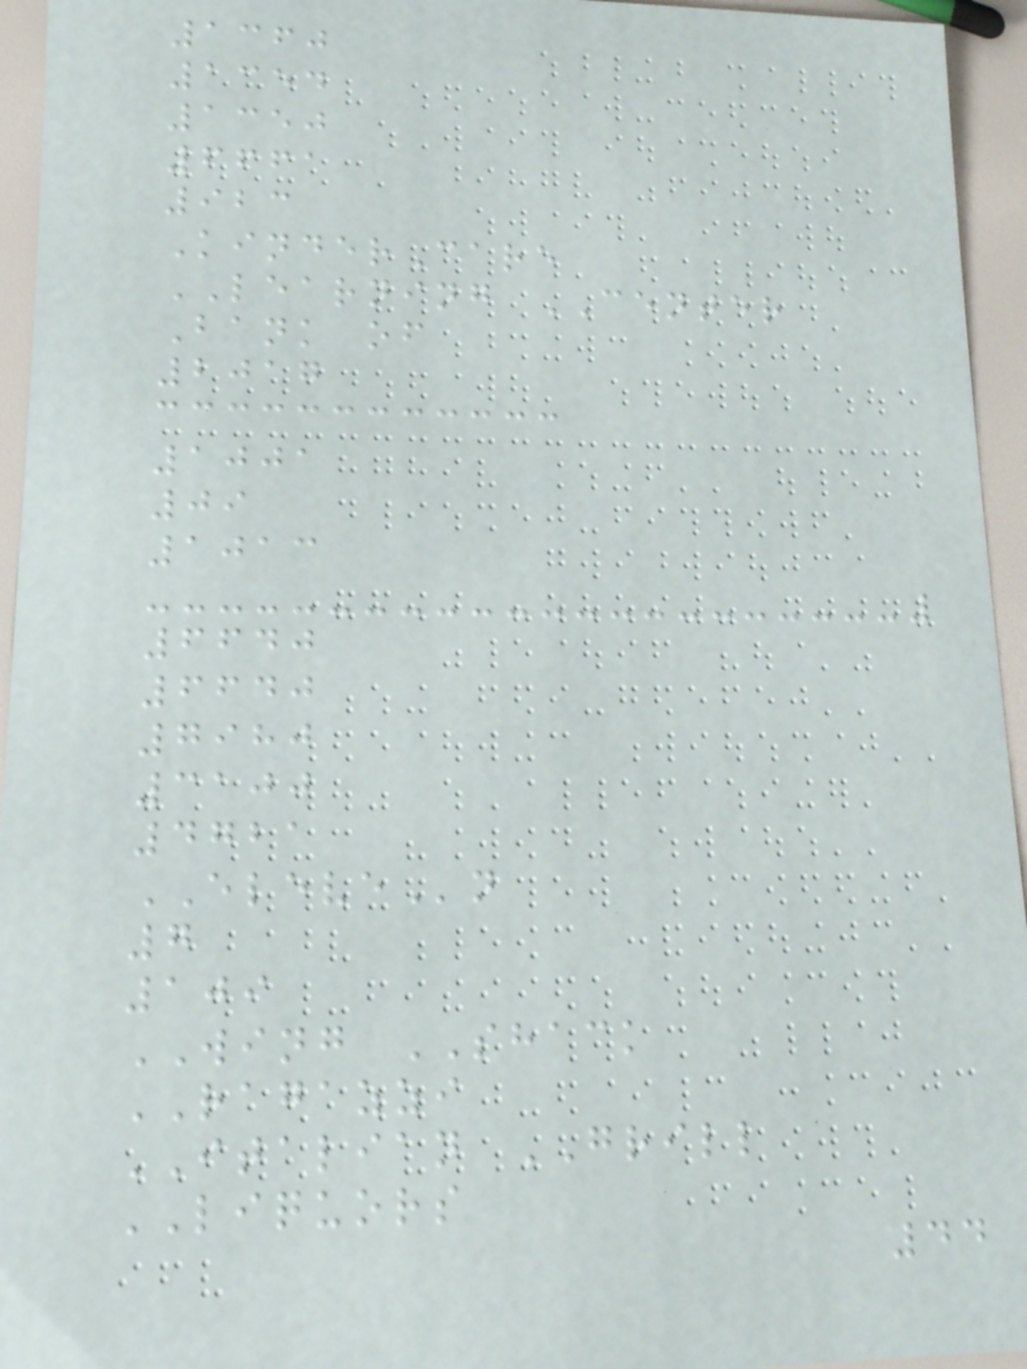1360
1354
1350
6661
923
KinderCare
LEARNING CENTER
Bank of
2017
1001
09
1013
6640
6640
7980
3100
4721
ELEVEn
7
109
WING SHACK
RAGAZZI
ITALIAN GRILL
LIQUORS
44
